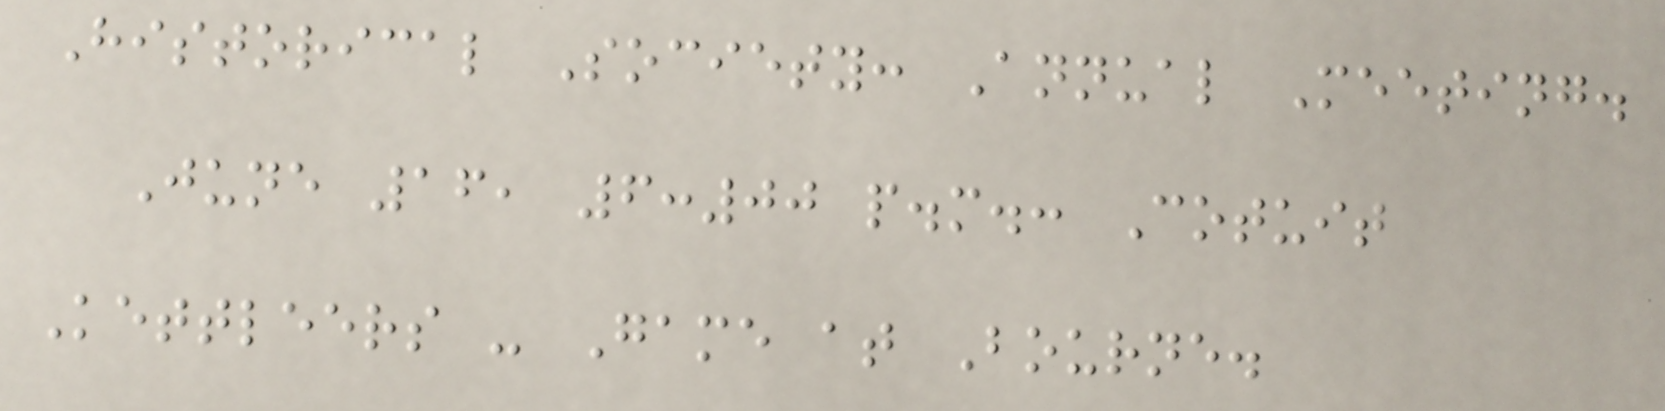Historical Society: Annual Meeting.
June 16, 6:00 p.m.: Cotuit
Kettleers - Game at Bourne.
